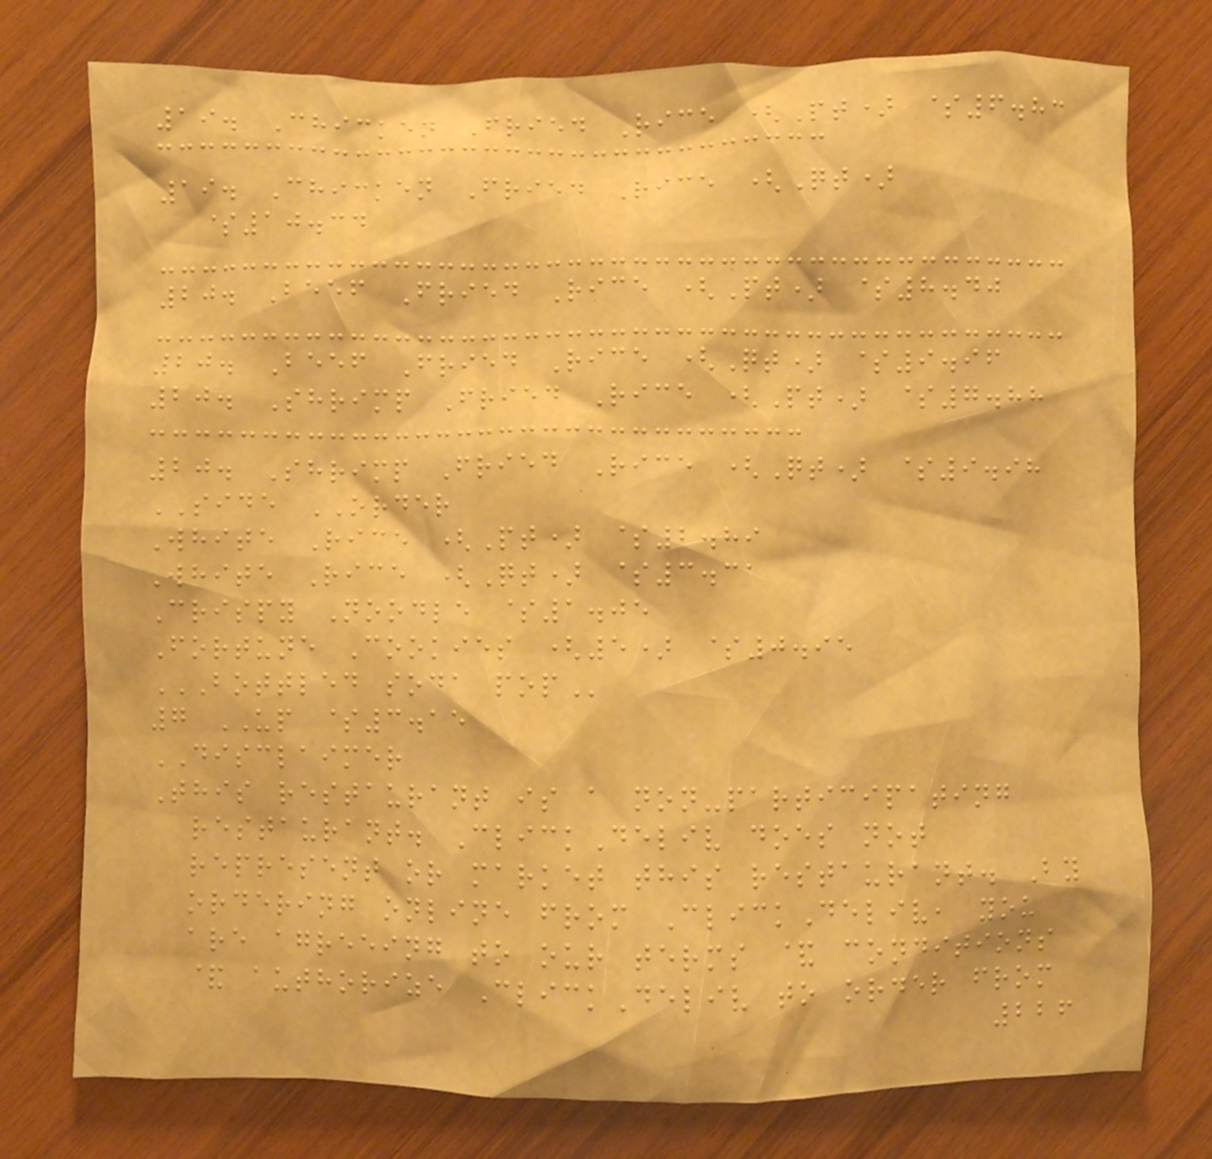19. Chicken Fried Rice (Pt) $6.83
19. Chicken Fried Rice (Qt)
$10.34
20. Beef Fried Rice (Pt) $8.40
20. Beef Fried Rice (Qt) $9.96
20. Shrimp Fried Rice (Pt) $7.88
20. Shrimp Fried Rice (Qt) $9.98
SIDE ORDER
White Rice (Pt) $2.89
White Rice (Qt) $3.31
Crispy Noodle $1.05
Fortune Cookies (5) $0.95
BOTTLED SODA POP
7 UP $3.15
DISCLAIMER
This restaurant is a non-participating
restaurant. ClickDeliv does not
represent or market this restaurant. By
ordering online from ClickDeliv, you
are agreeing to our terms & conditions
& authorize ClickDeliv to order from
226
